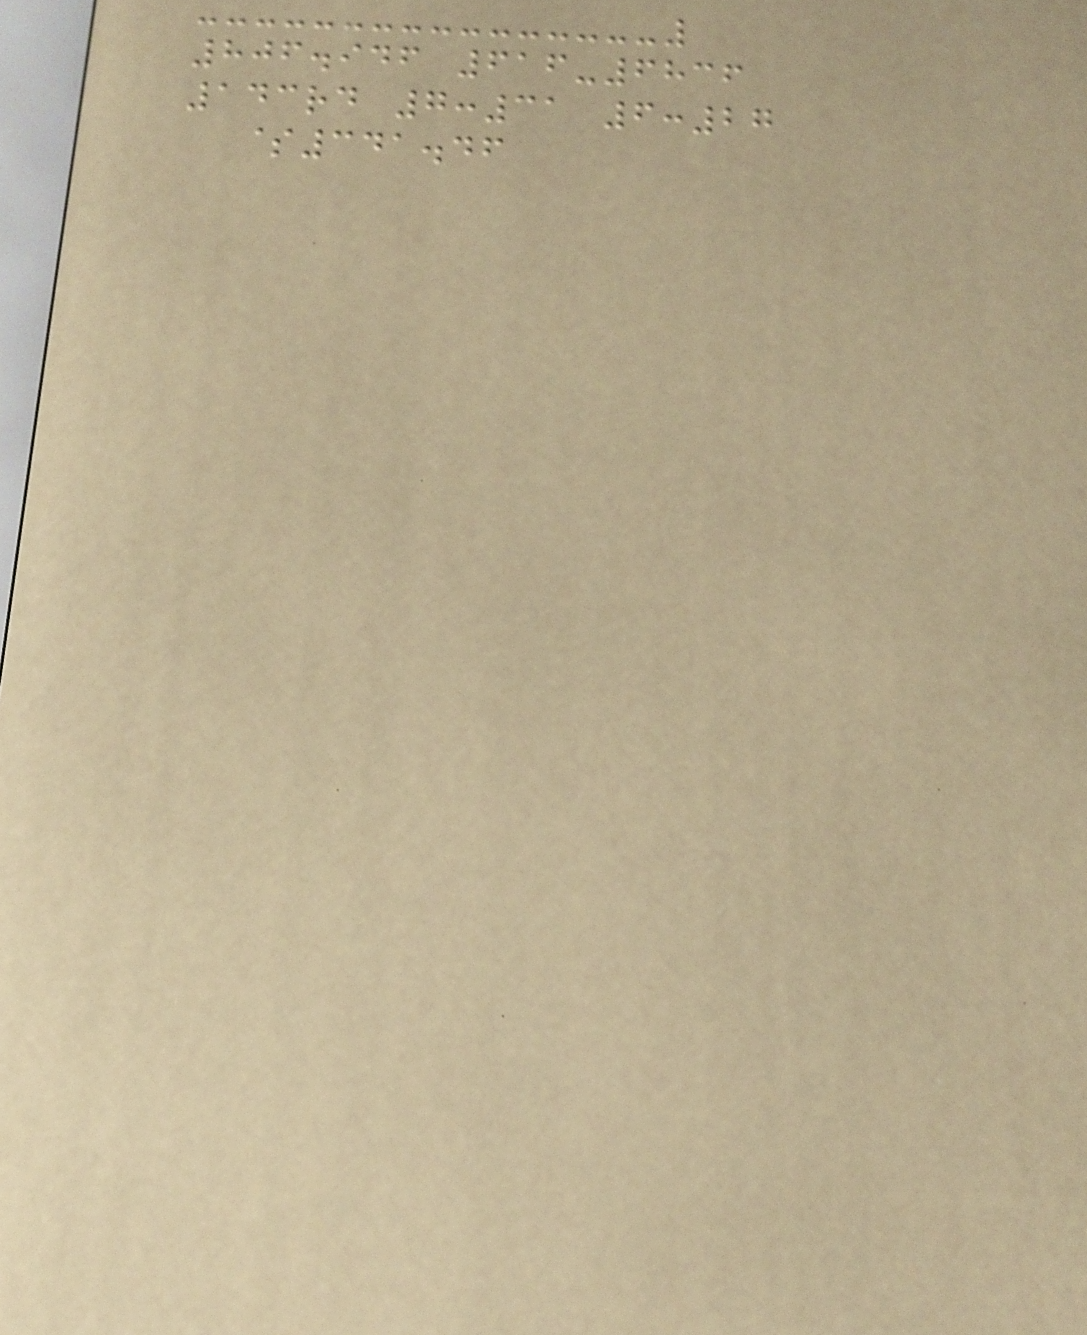806.946 616-6836
143rd 7:31 6:27
$341.46
